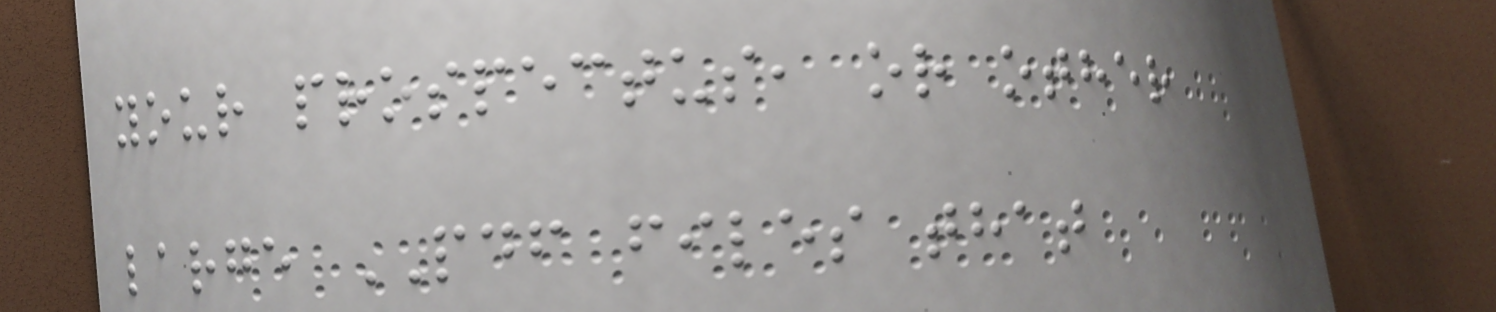your prospectus, or other
large PDF files that
